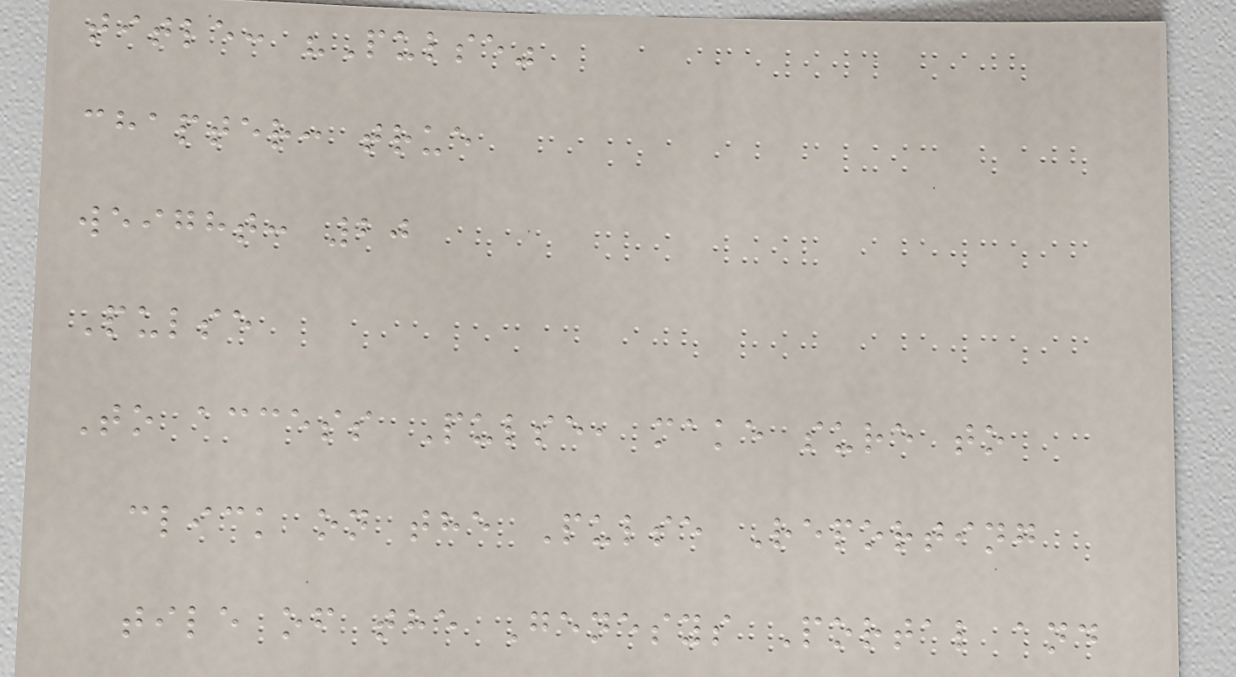title: "Pulse"
chapter: true
weight: 20
Pulse
To access Pulse, make sure to
click on the Pulse Reporting
tile of the Genesys Portal and
